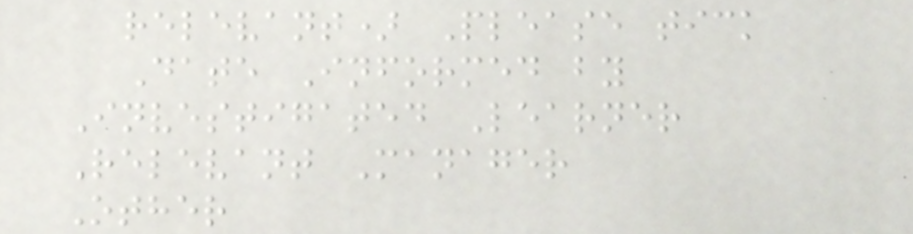relevant) Please tick
Date Informed by
Investigated Learner
Relevant Manager
Other
